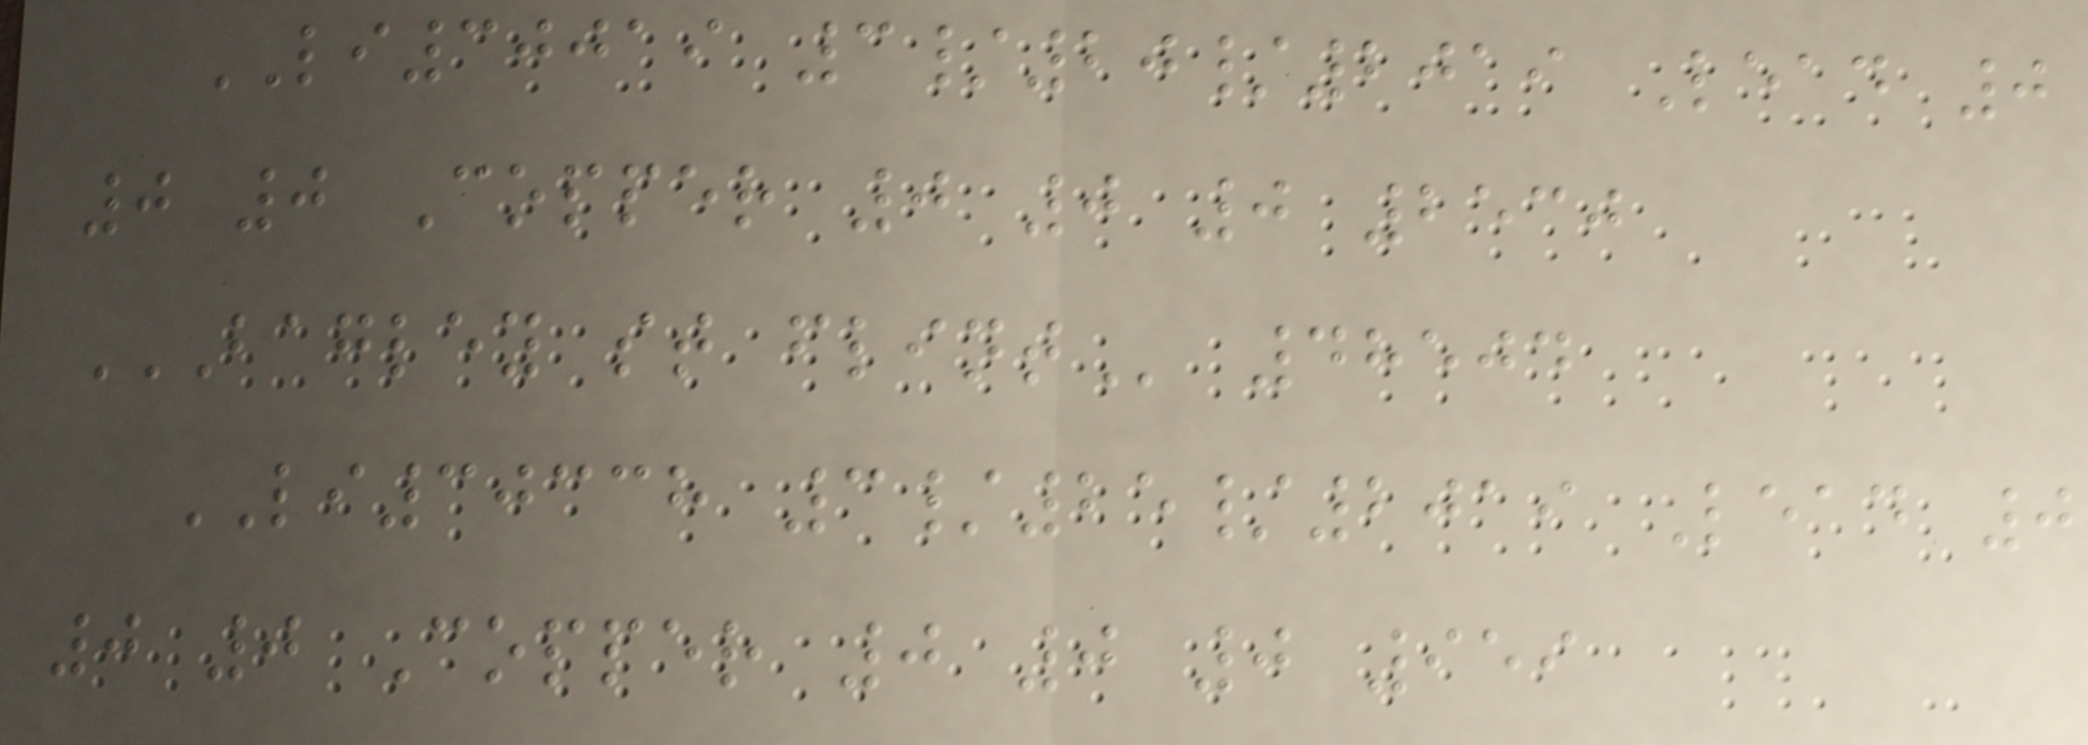LI30019 3/20/2019 Lead 0
0 0 Copper 0 0 0 2530
BAGLEY ST FLINT 48504
LI30338 3/25/2019 Lead 0
0 0 Copper 0 0 0 959
